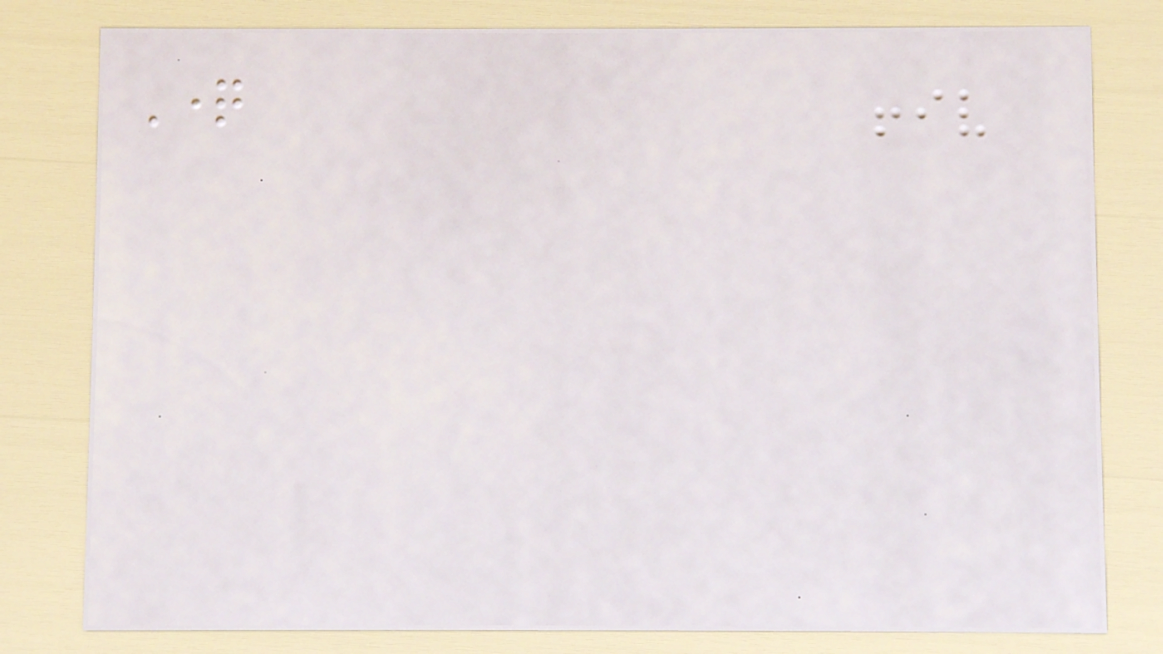Question
